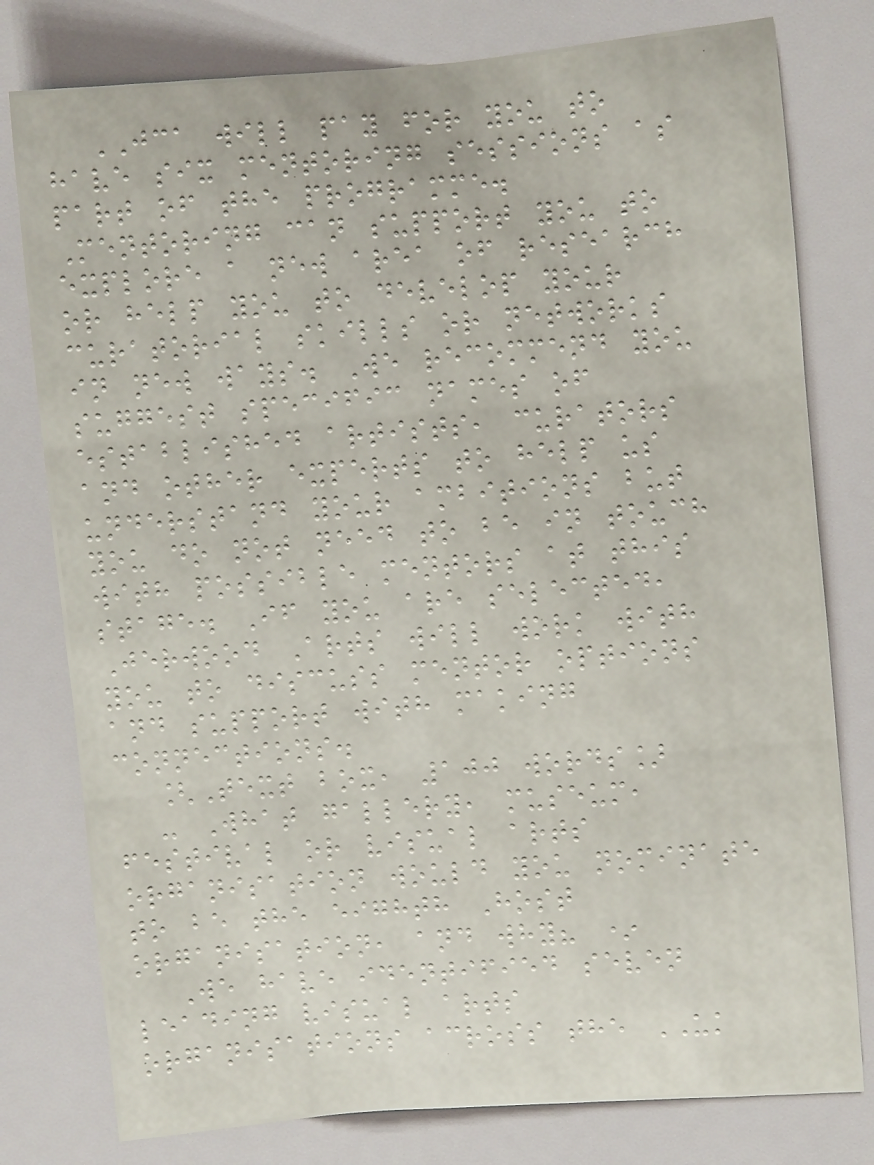JCA will pay for you to
have six mentoring sessions as
part of the programme.
Mentoring can support you to
explore a new area of research
or help you to develop your
curatorial skills or networks
in new ways. We recommend you
suggest specific names of
established artists, curators
and other experts to help us
understand your ambitions but
you do not need to be in touch
with possible mentors at this
stage. If you are selected,
Jerwood Arts will work with
you to discuss mentor options
and support with making
connections.
[Text box, 100 words]
- What gallery, museum,
festival or visual arts
organisation would you nominate
to be the eighth Host
organisation, and why? *
We have identified seven
leading visual arts
organisations across the UK
